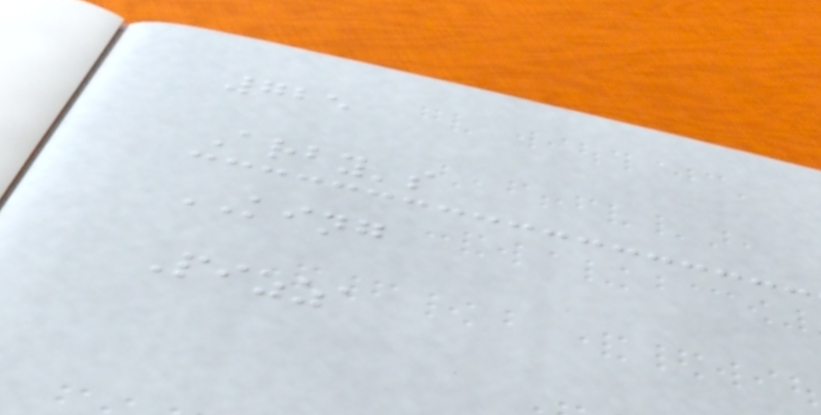725
Arby's
KING
Pizza
